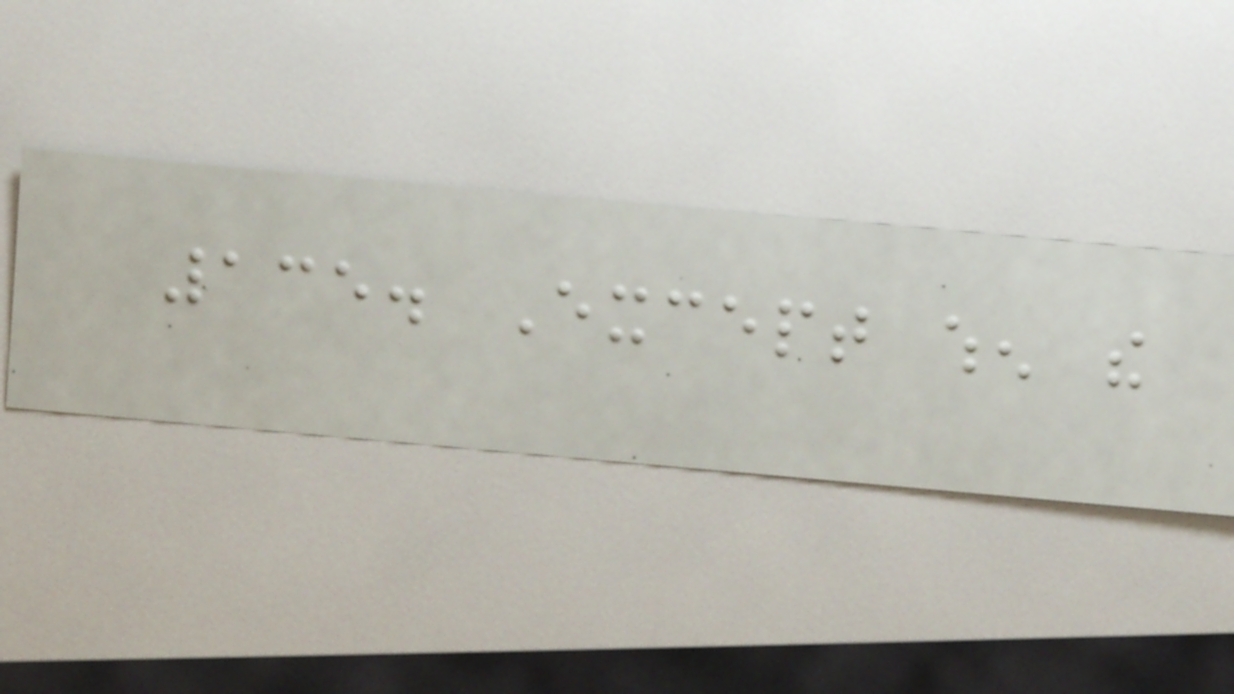135. Except when the
